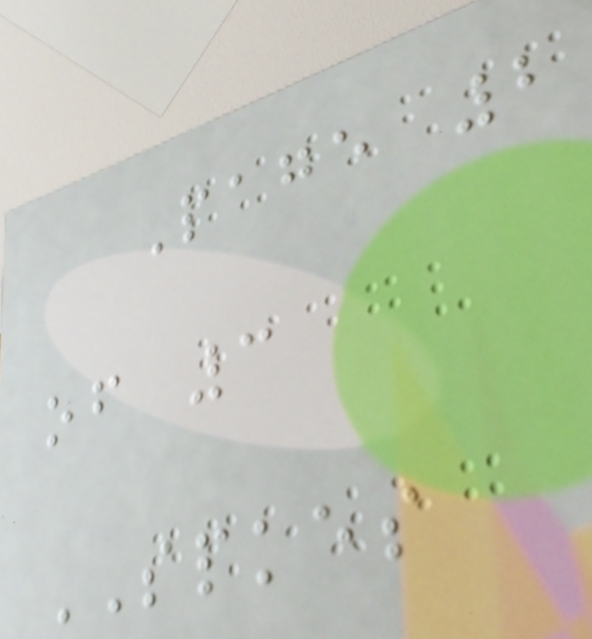Page 2
of 3
SPKES
